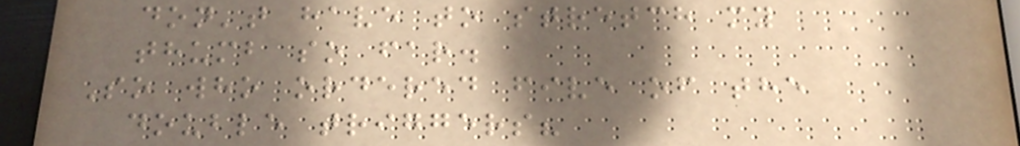don't have to stretch my
thumb so far.
So who ordered five of the
double triggers?
